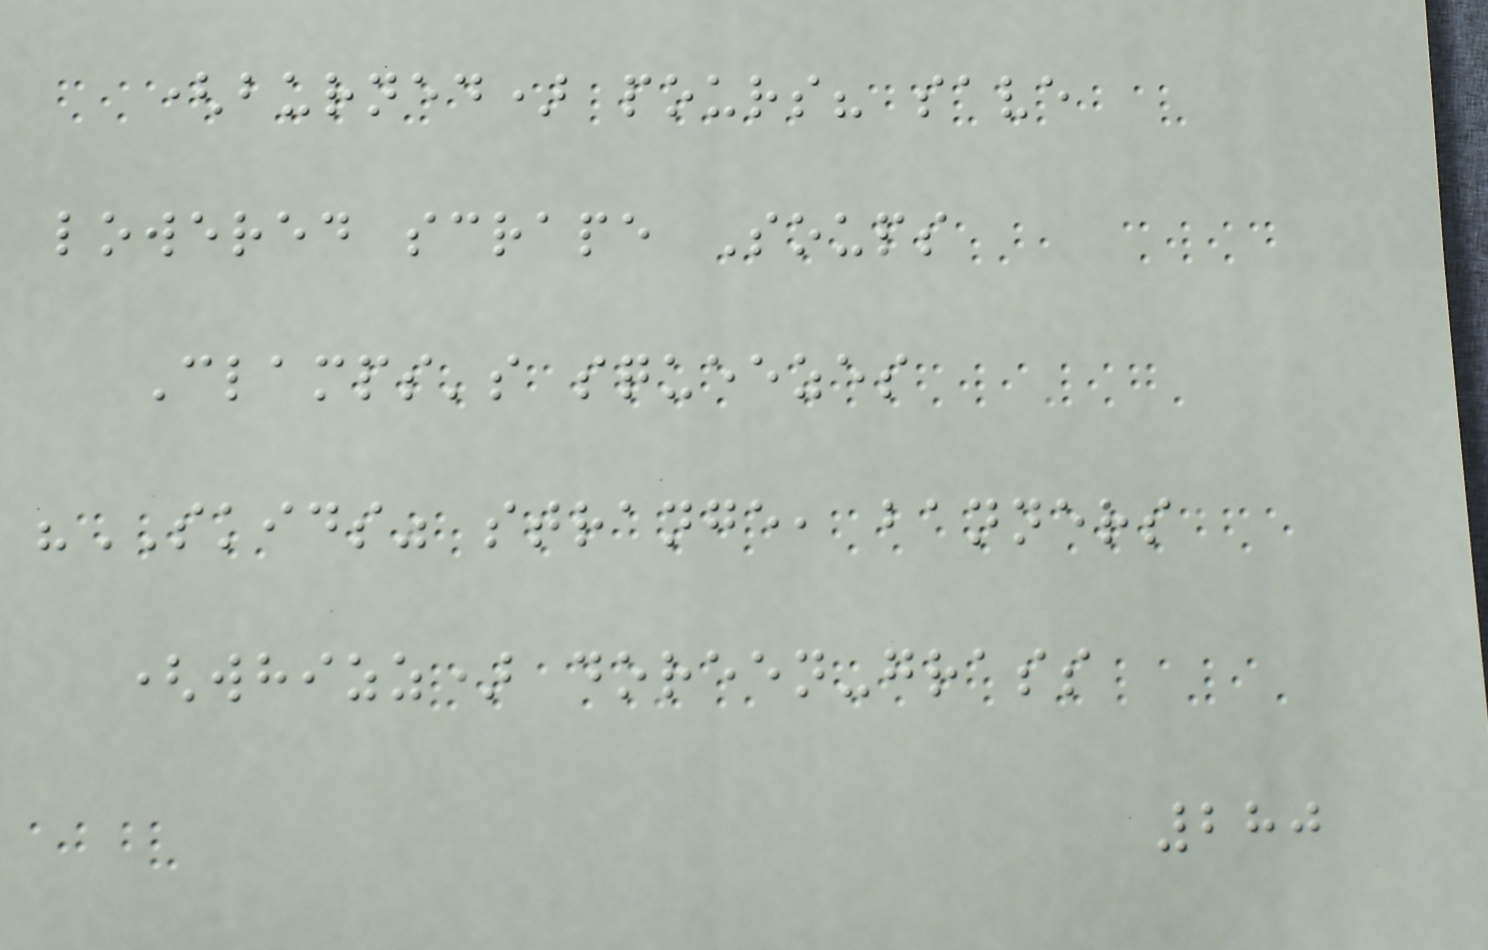(burned) pours? save
lowered scrape Soups
Clamps's squeezes
"SKIDS" strange, banners
(whizz) doreen-grass
280
